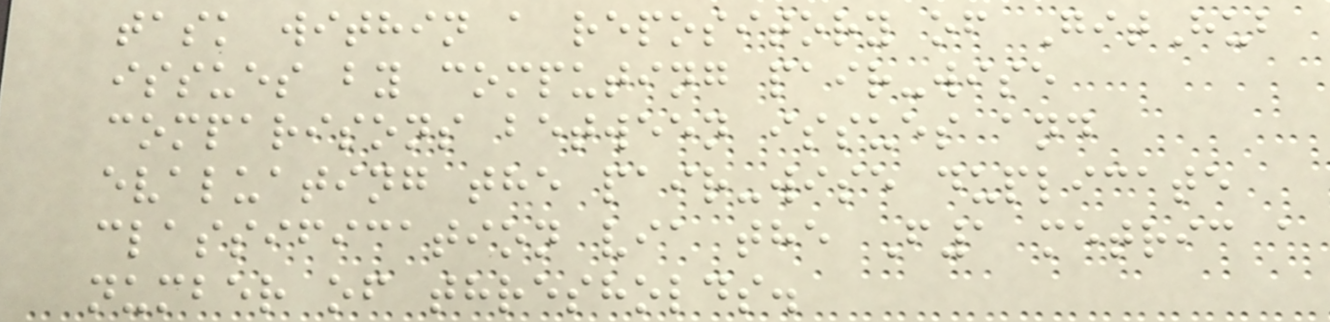task within a repository of GitHub
issues by computing pair-wise
comparisons between issues and
evaluating the pair-wise duplicate
classification via the F1 metric a
number of thresholds.
